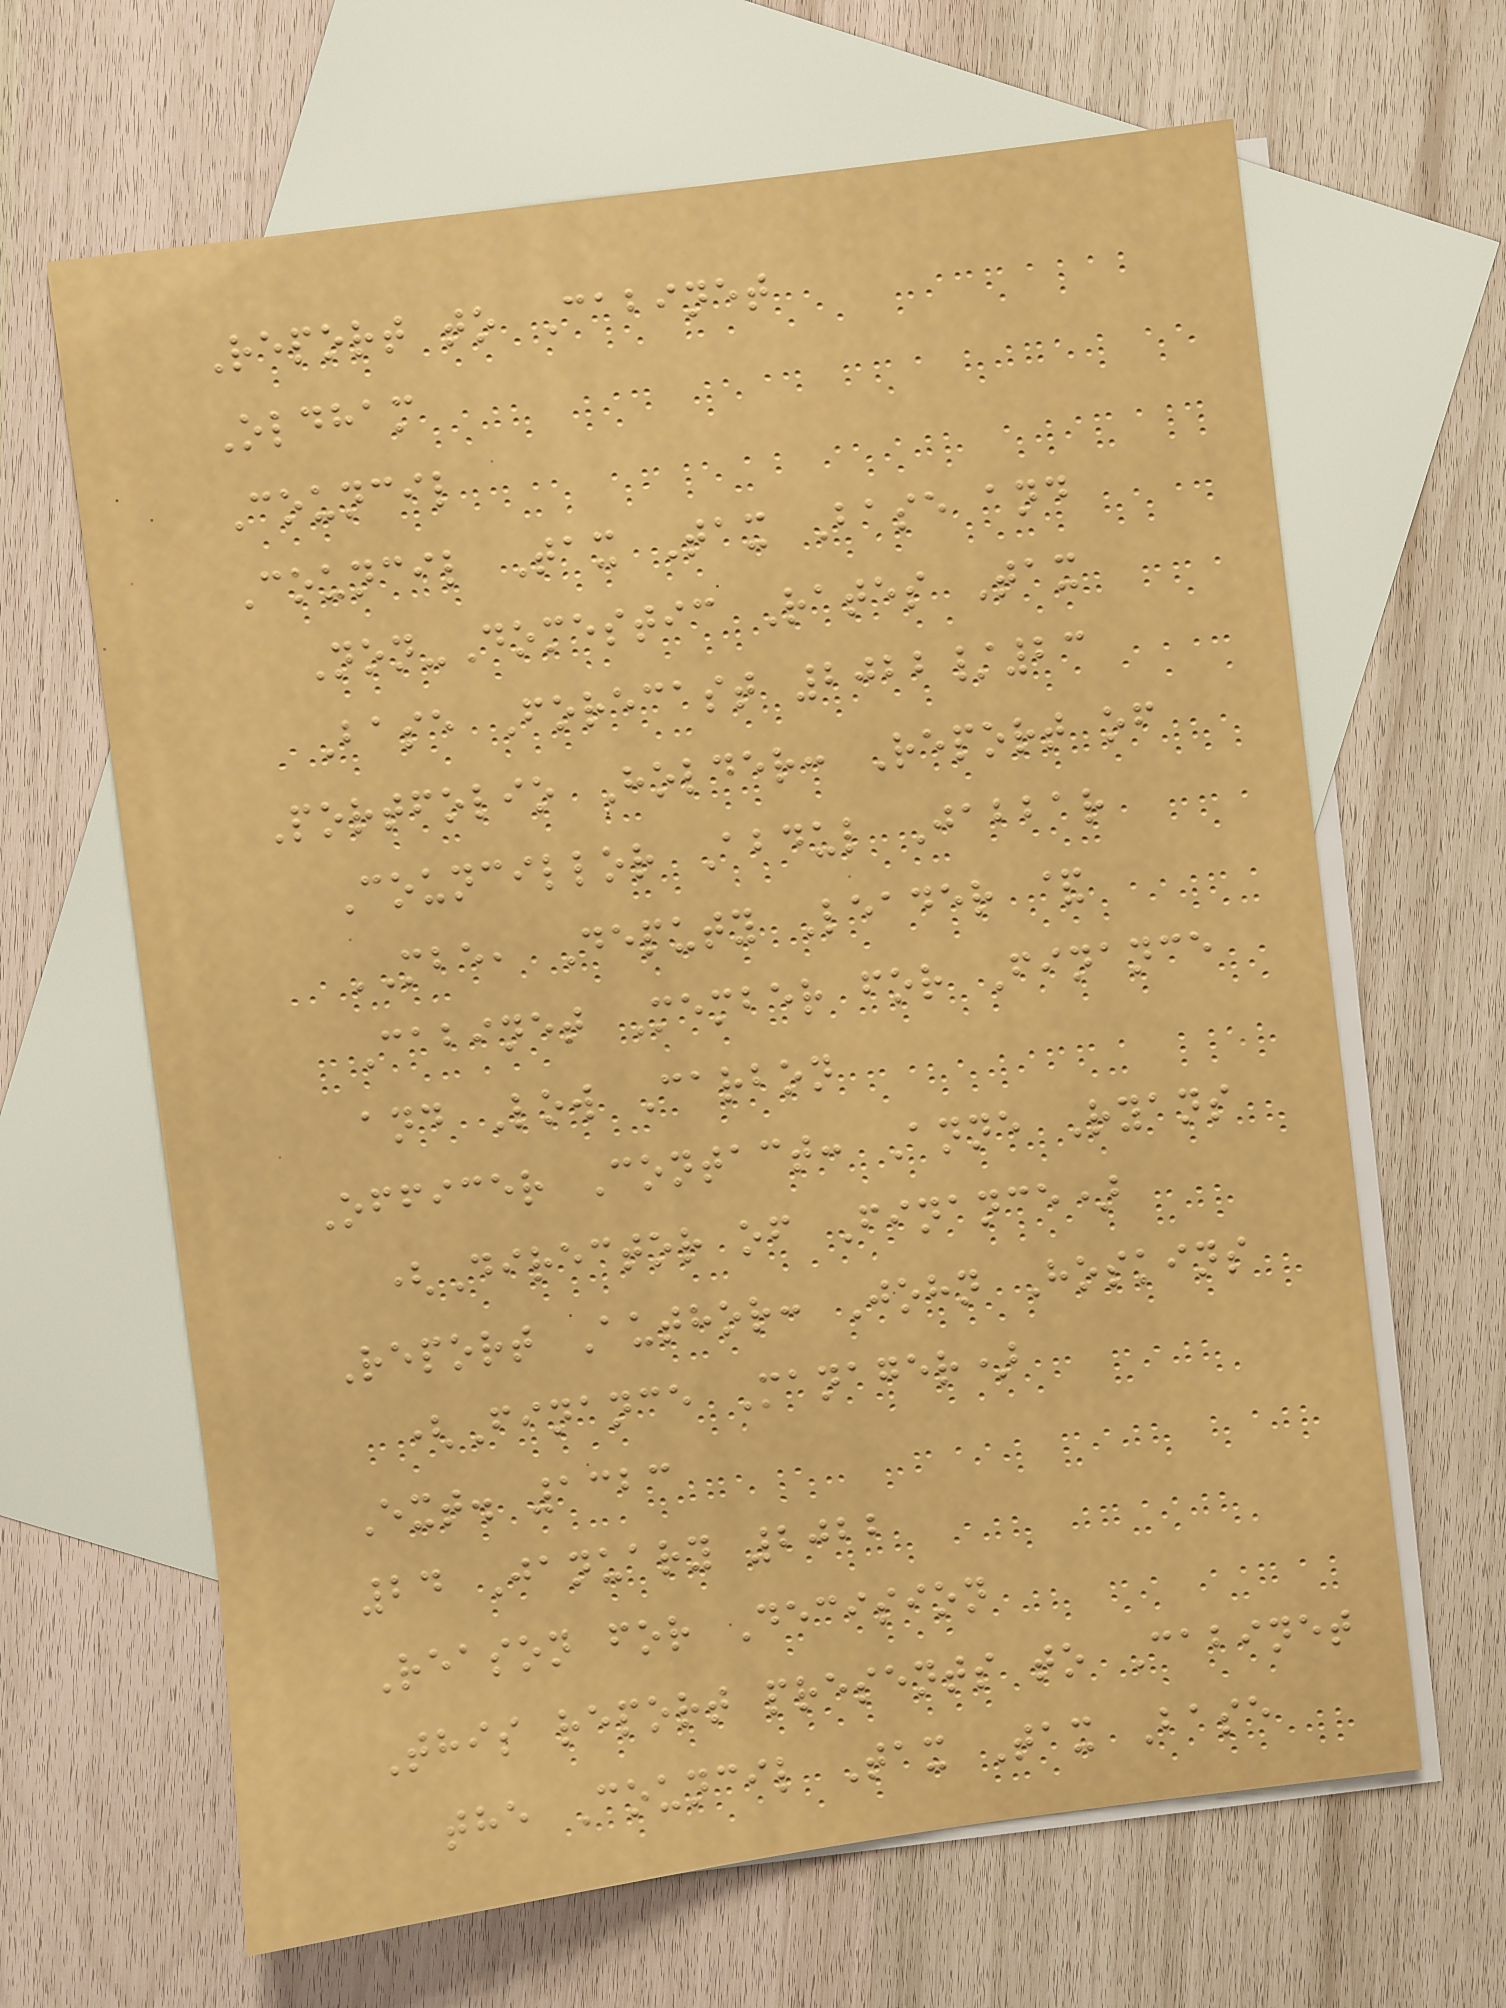Report to Cabinet
Oldham
Council
Council Tax Tax Base and
Non-Domestic Rates Tax
Base Forecast 2022/23
Portfolio Holder: Report of
Councillor Abdul Jabbar
MBE, Deputy Leader &
Cabinet Member for Finance
and Low Carbon
Officer Contact: Anne Ryans
(Director of Finance)
Report Author: John Hoskins
(Finance Manager)
Ext. 1323
24 January 2022
Reason for Decision
This report presents to Cabinet
the Council Tax Tax Base
